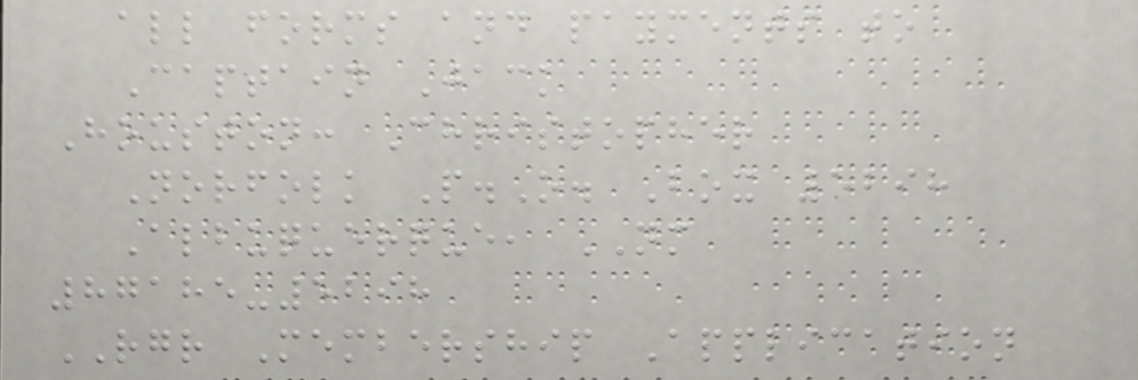all forms and payments to
Captain Jack
Houston: Christopher
Norfolk P.O. Box 5298
Albuquerque, NM
87185-5298
RGR Membership Application
